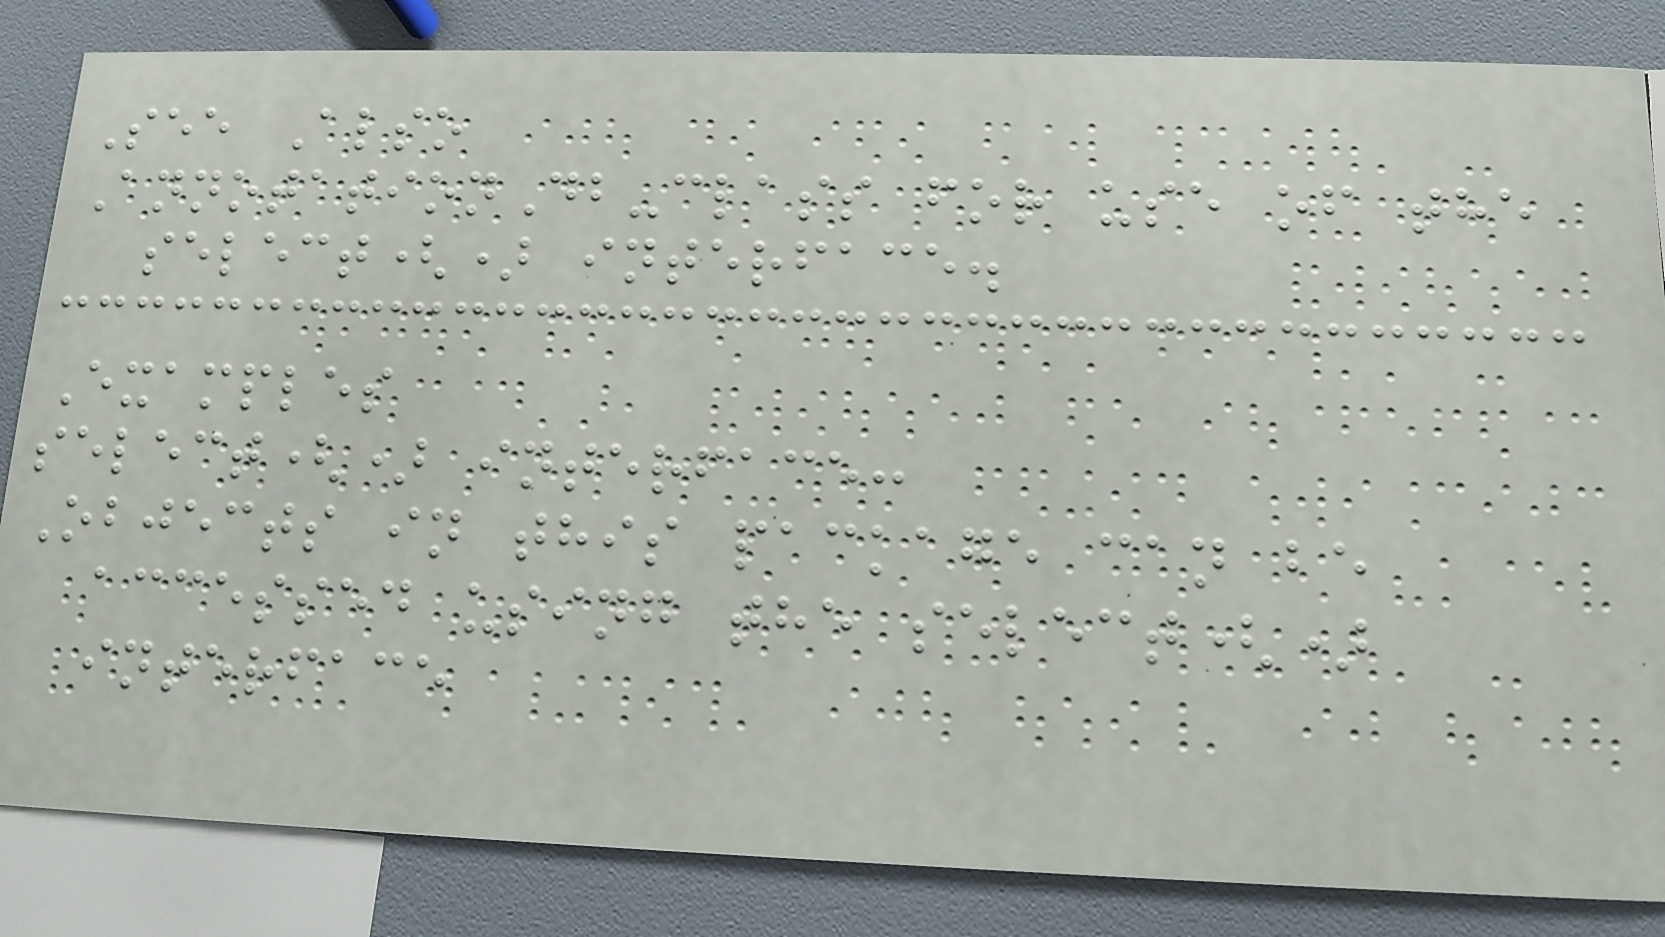See Also
AnnotationDb-class for use of the
select() interface.
Examples
select() interface:
Objects in this package can be
accessed using the select()
interface
